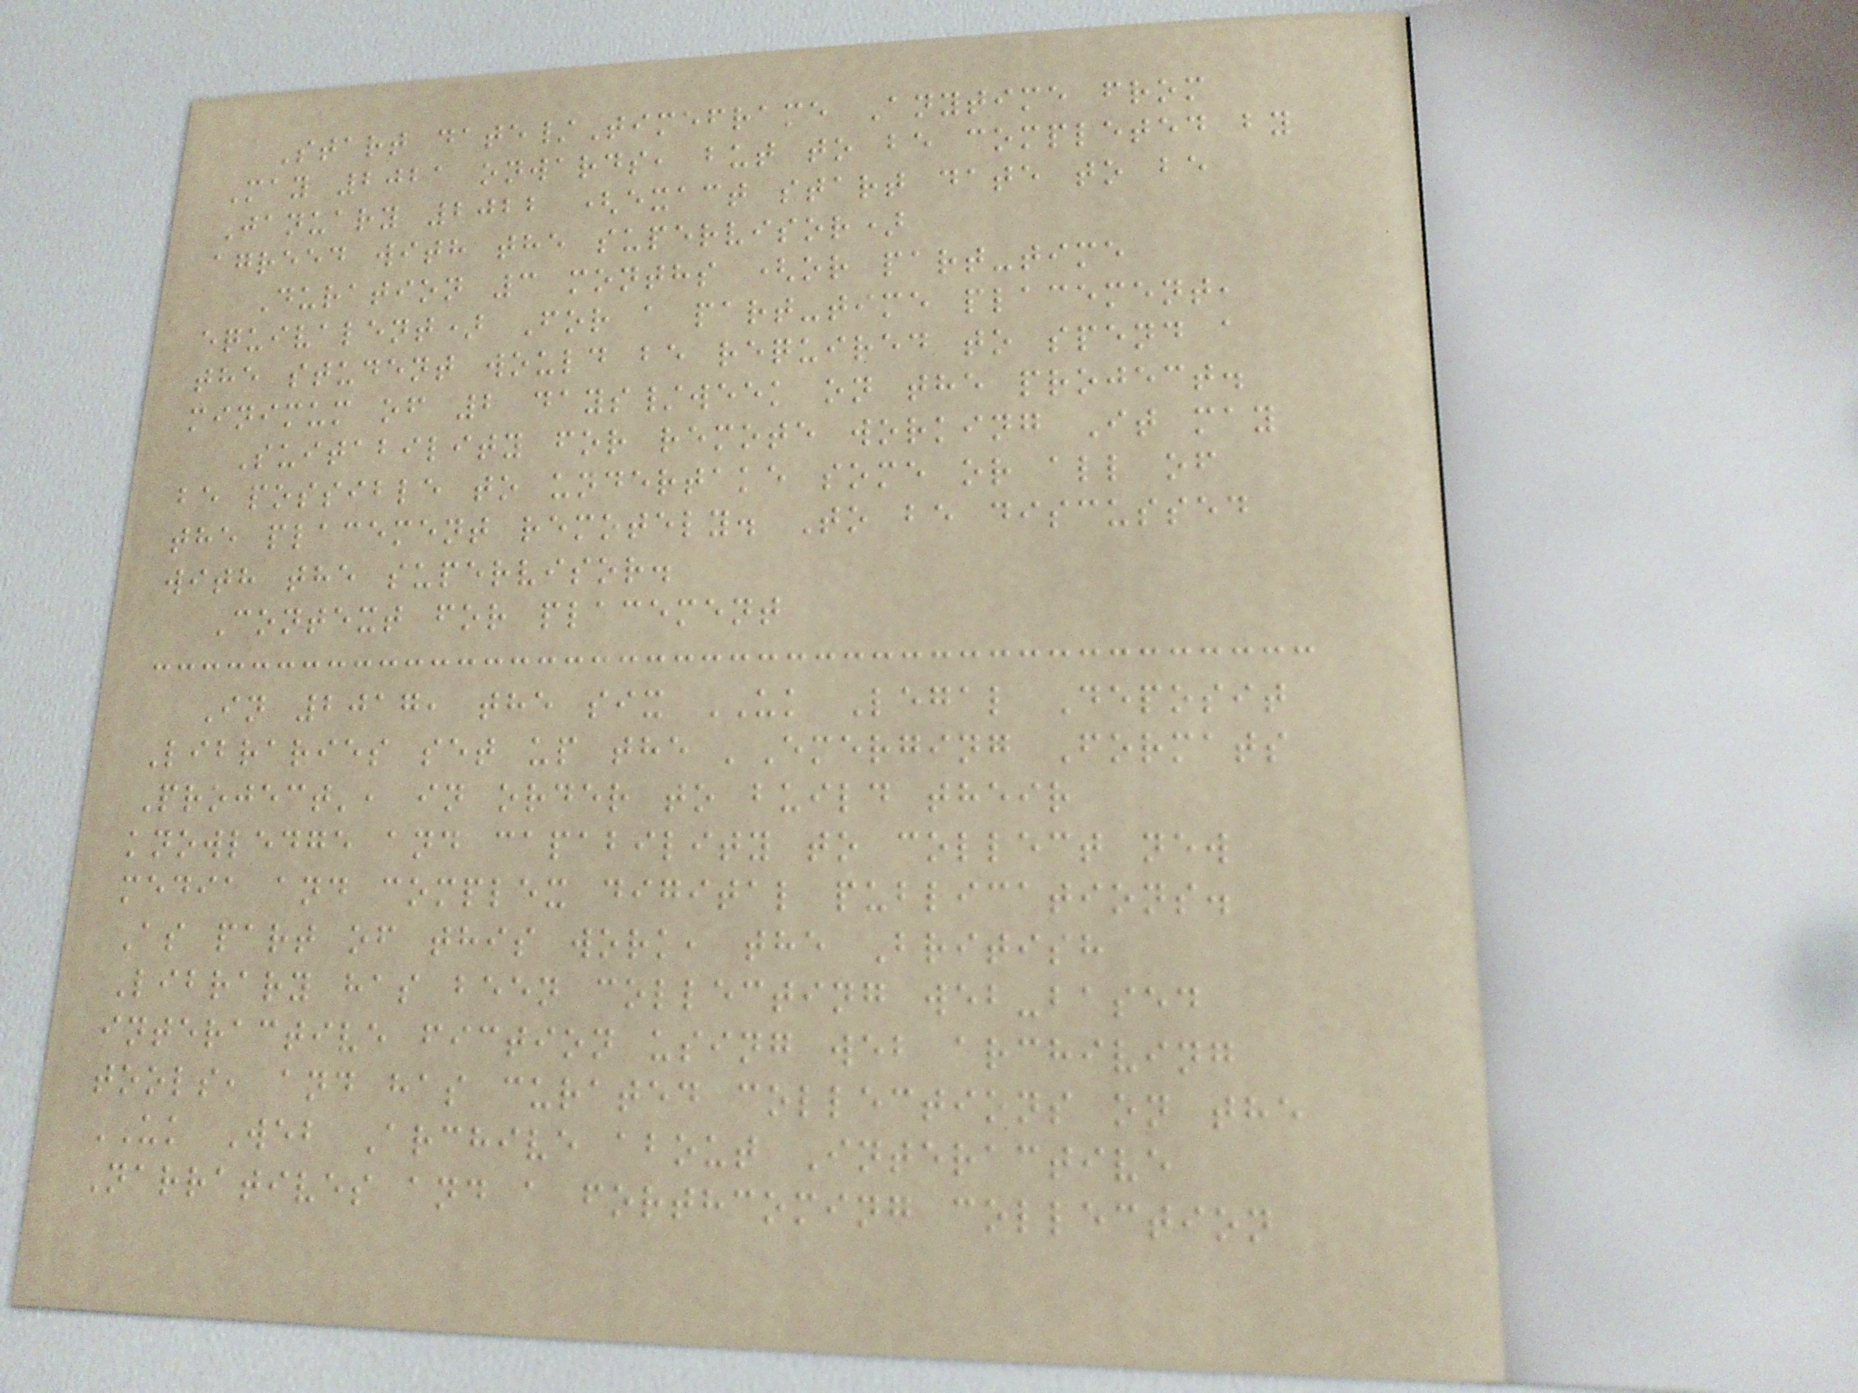Start date/Timeframe Anytime from
May 2021 onwards, but to be completed by
January 2022 (exact start date to be
agreed with the supervisor)
Duration 3 months (or part-time
equivalent) For a part-time placement,
the student would be required to spend a
minimum of 2 days/week on the project.
Suitability for remote working It may
be possible to undertake some or all of
the placement remotely. To be discussed
with the supervisor.
Context for placement
In 2017, the six UK Legal Deposit
Libraries set up the 'Emerging Formats
Project', in order to build their
knowledge and capability to collect new
media and complex digital publications.
As part of this work, the British
Library has been collecting web-based
interactive fiction using web archiving
tools, and has curated collections on the
UK Web Archive about Interactive
Narratives and a forthcoming collection
